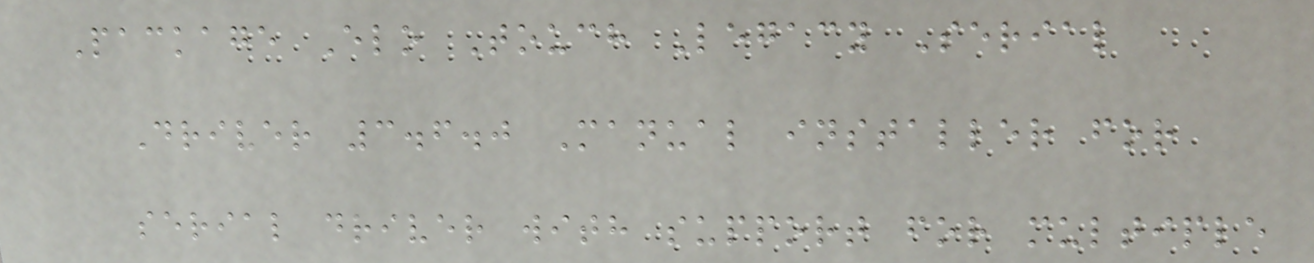Package Elo Touch Legacy Serial
Driver 3.6.0 Manual installer for
serial driver with support for multiple
